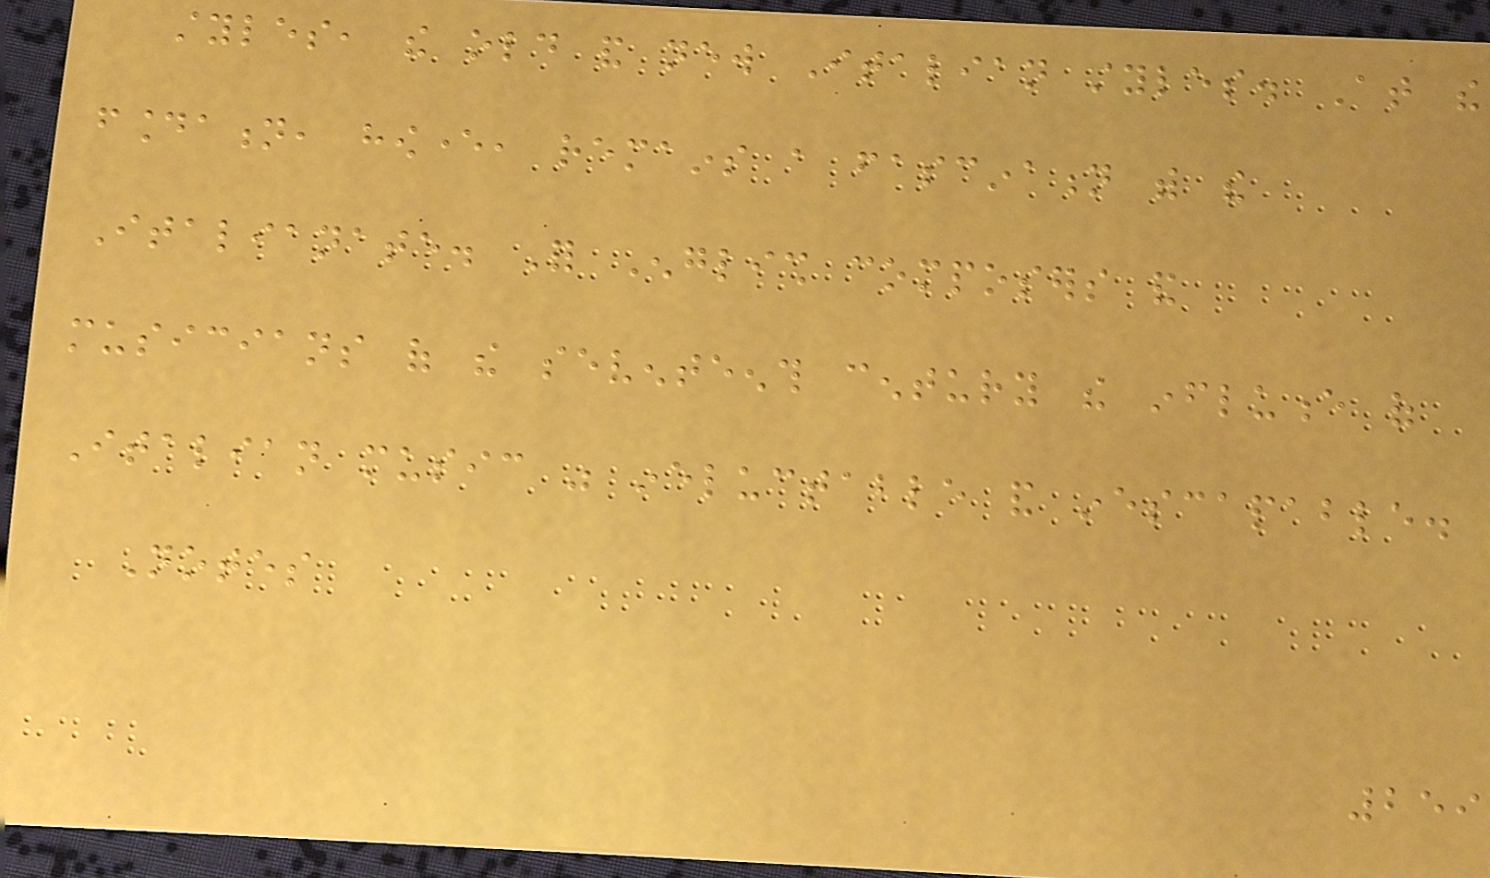styles, the old and new Italian styles. At the
foundation, however, remains a fascination with the
Italianate. For English composers and
musicians of the seventeenth century the influence of
Italian music was ineluctable and inescapable.
Notes
259
